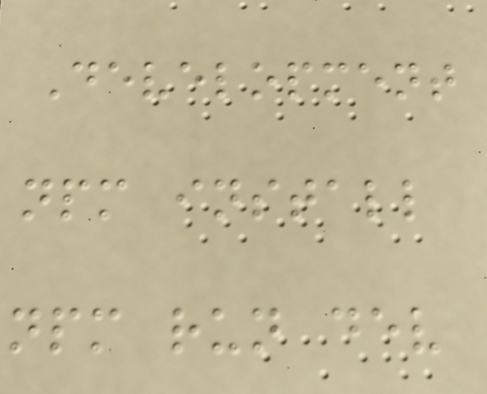Development
npm install
npm run dev
